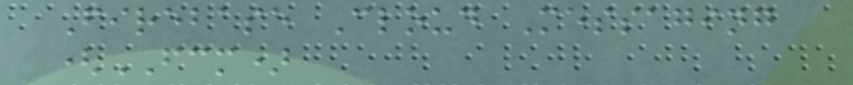Firebase Cloud Messaging
(FCM)
